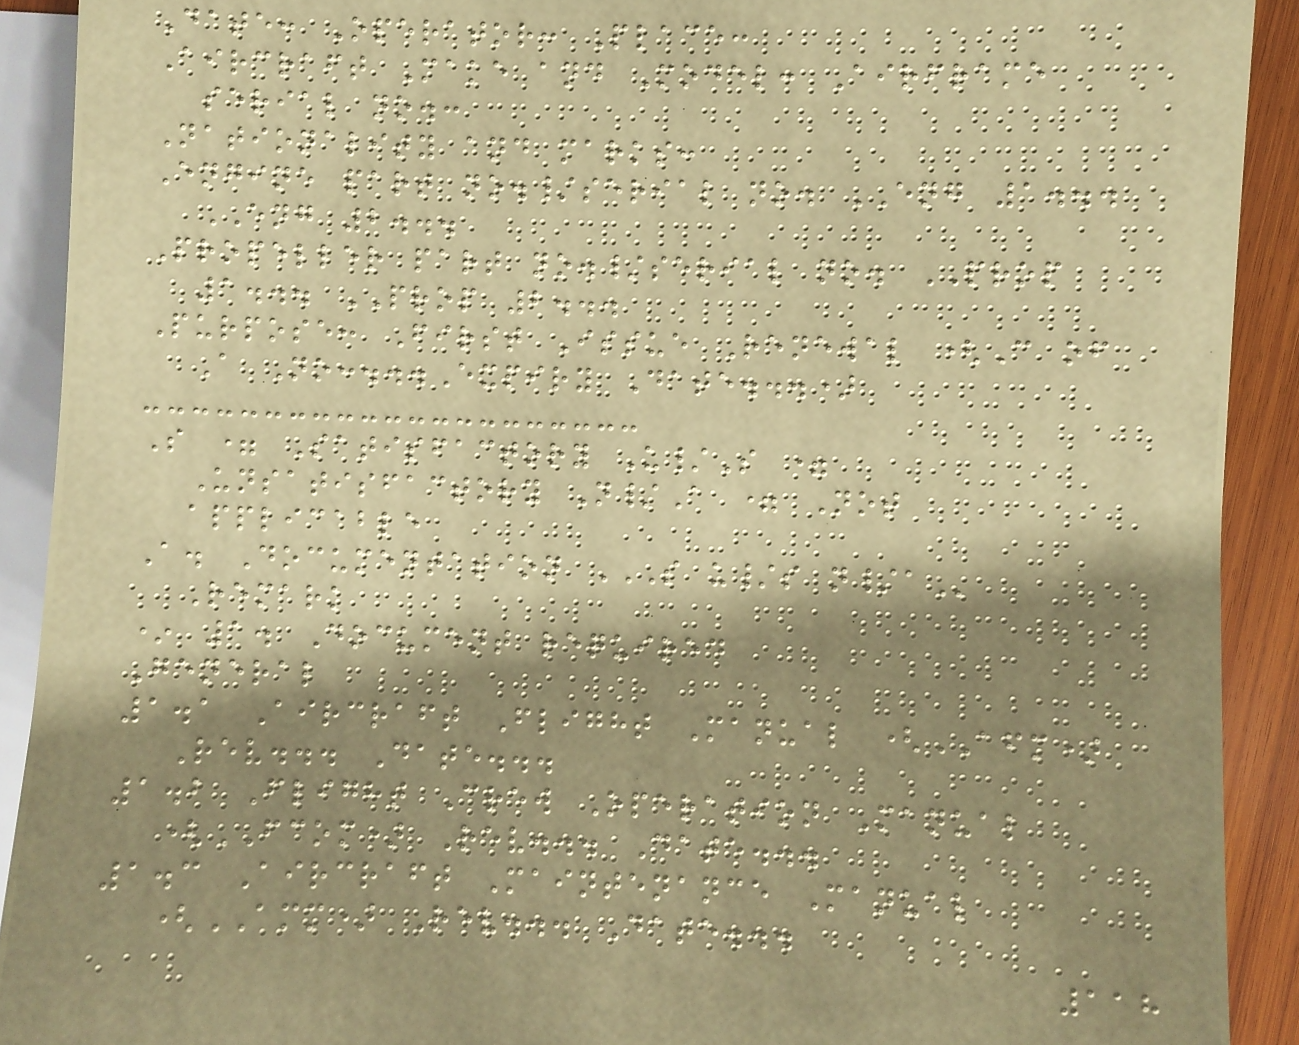Date: Operator: Place:
Aircraft Make and Model: Airframe
serial no.:
Nationality and marks:
Engine part no./serial no. ENG 1...
ENG 2...
Propeller part no./serial no. PROP
1... PROP 2...
Purpose: First Issue Renewal (C of
A No:...Expiry Date...)
S = Satisfactory U/S =
Unsatisfactory N/A = Not
applicable
A. Documentation S U/S N/A
Remark
* 1. Document required
General
1.1 Aircraft Flight Manual (AFM)
Rev... Date...
1.2 Flight Crew Operation Manual
(FCOM) Rev... Date...
1.3 Aircraft Maintenance Manual
(AMM) Rev... Date...
118
